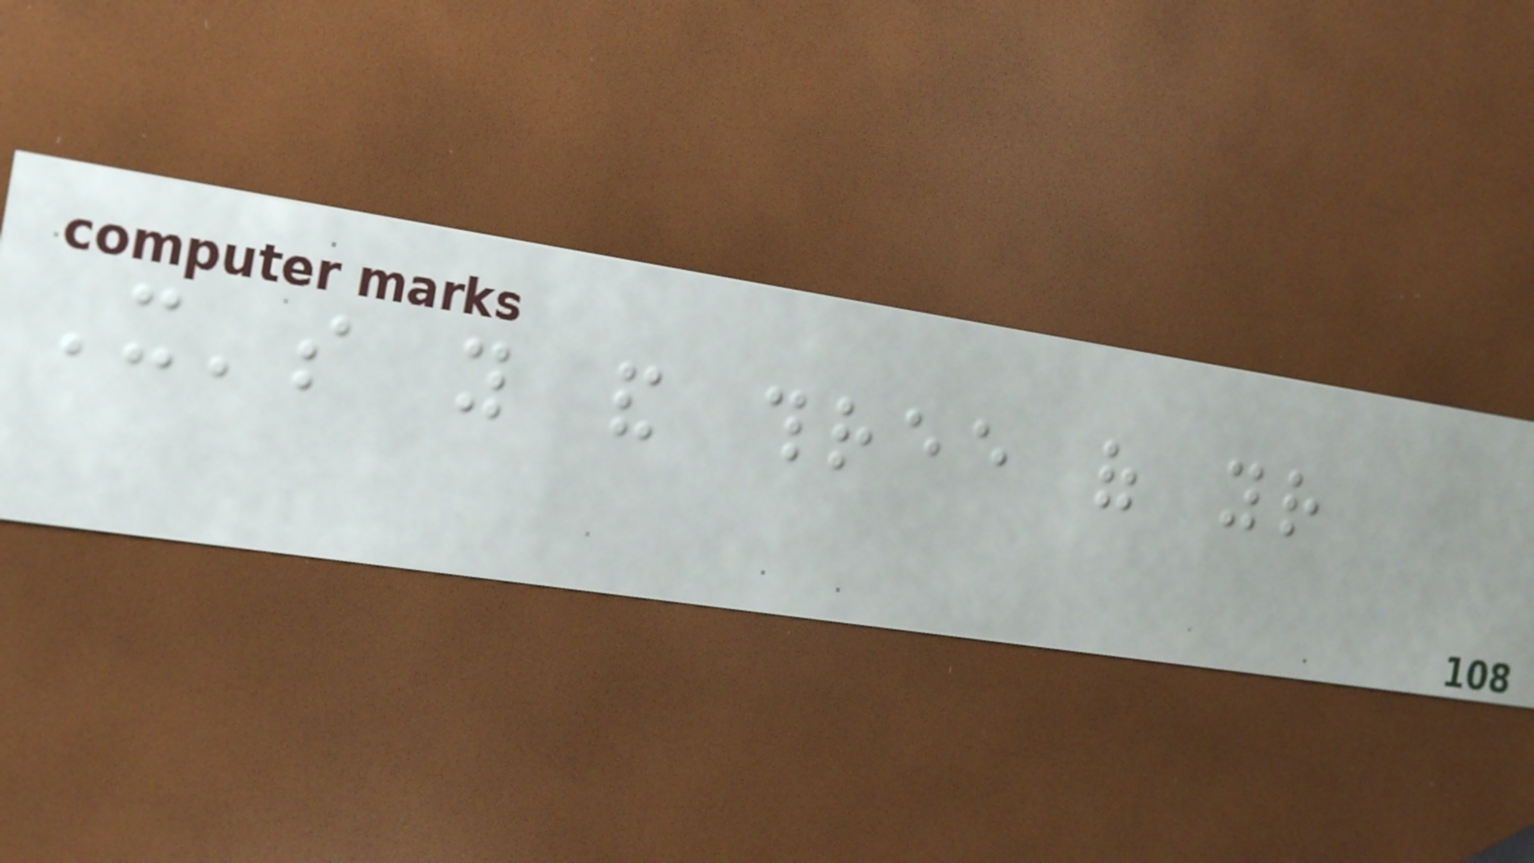It's you and three of your
